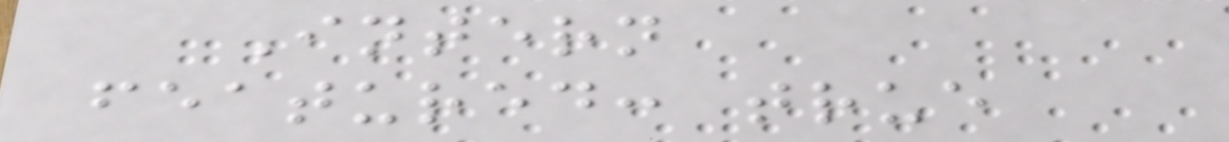Intern
featured: true
